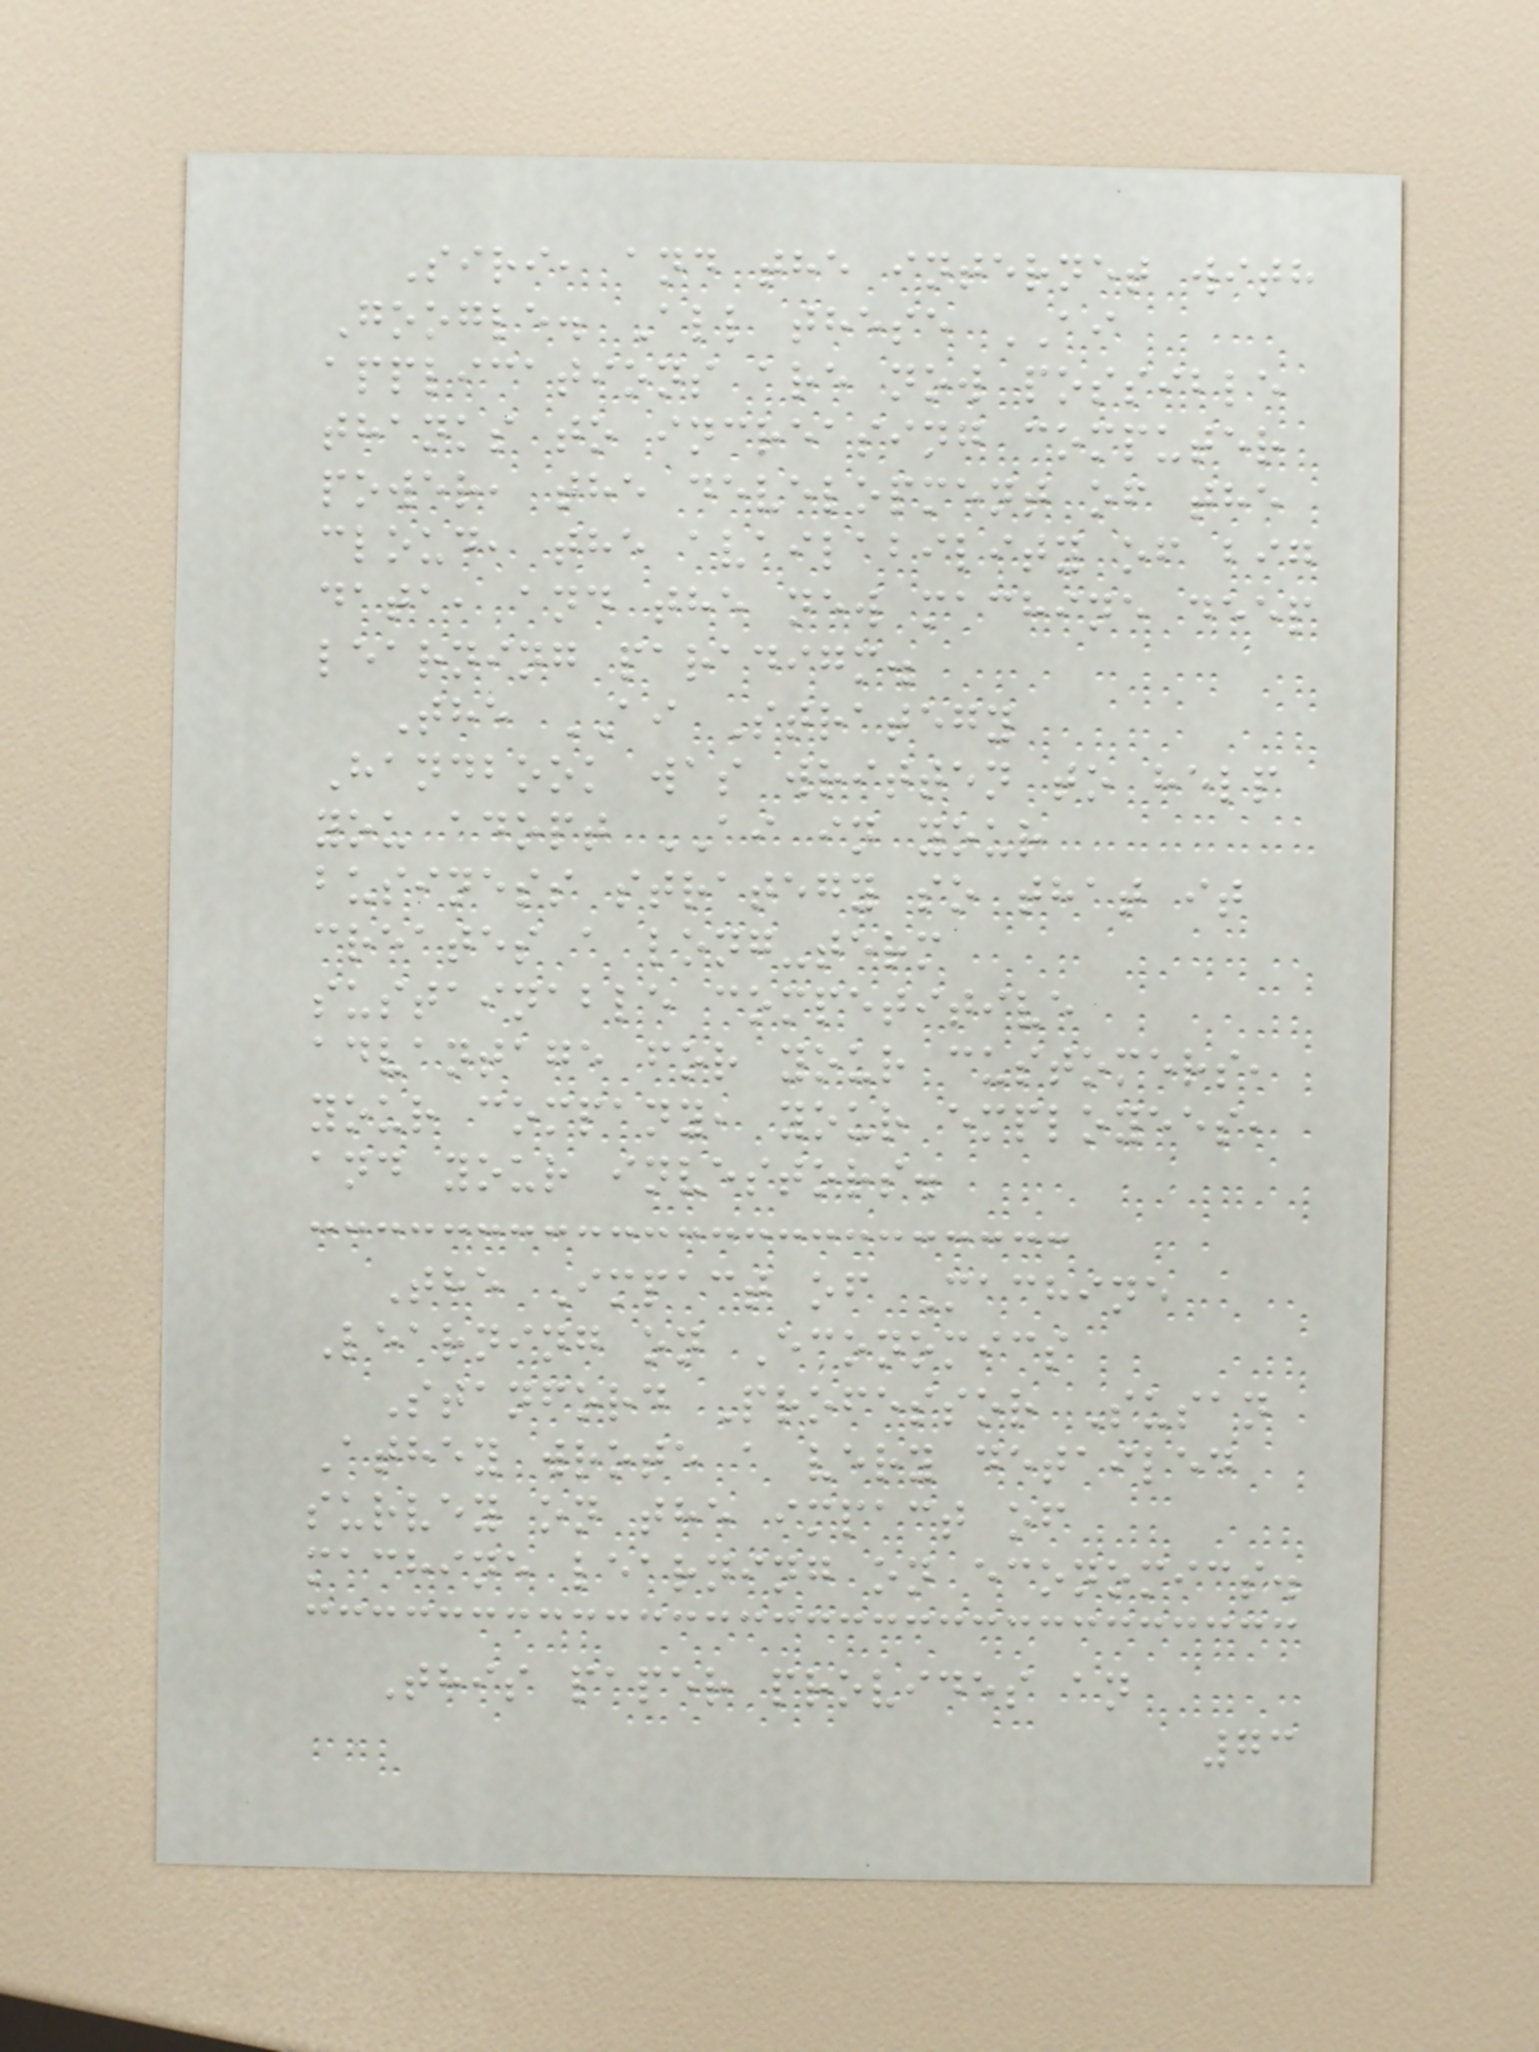Siri, and the internet with
Google. All these AI
applications are now possible
thanks to increasing computer
power, the development of the
cloud, the availability of big
data, and the new machine deep
learning paradigm.
The AI Strategy
Handbook was written to help
you adopt AI in your
business strategy so that it
creates a long-term
sustainable competitive
advantage for your customers,
your company, your employees,
and your investors.
The Impact of Machine
Learning on Economics
Stanford Professor Susan
Athey wrote a very detailed
survey on the impact of
machine learning on economics.
This paper provides an
73
